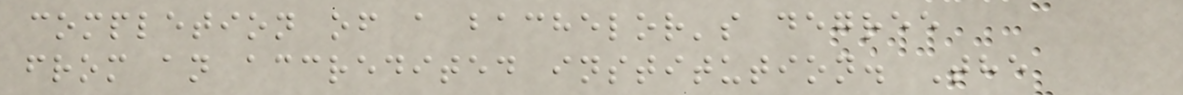completion of a bachelor's degree
from an accredited institution. The
